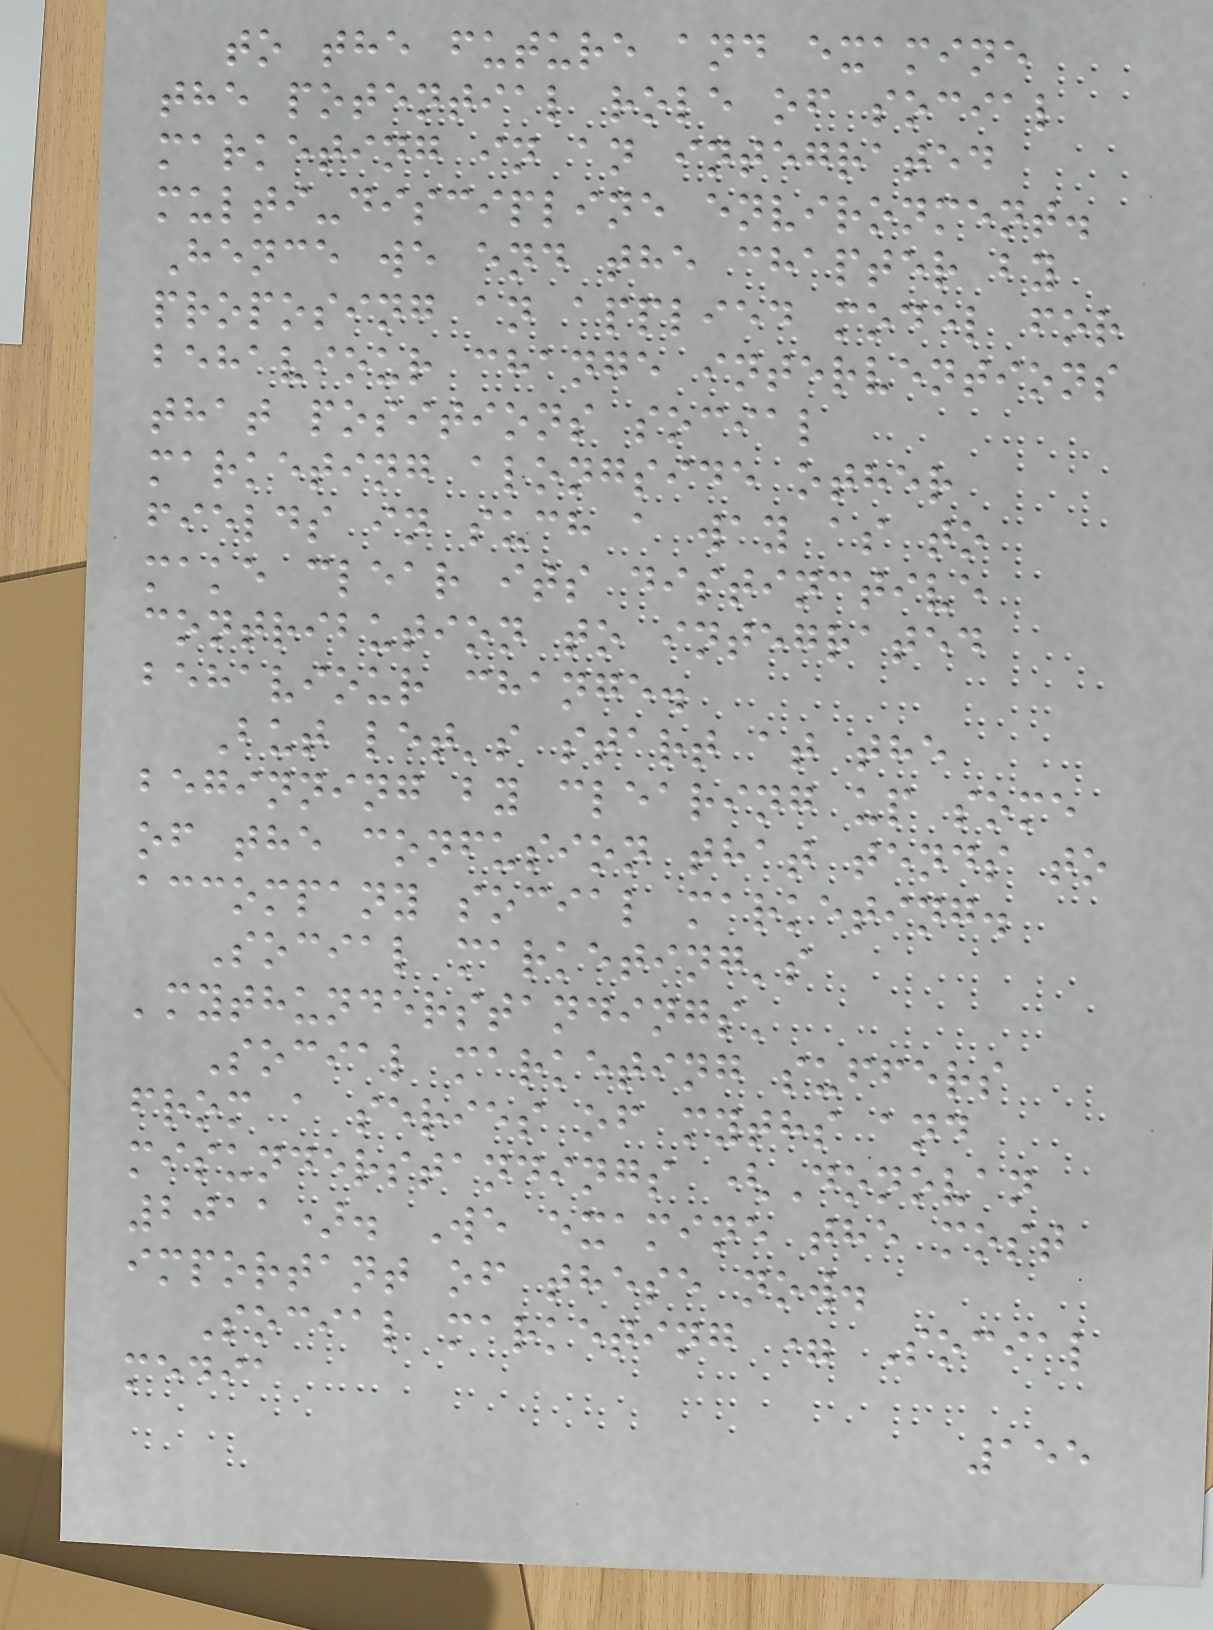to the future and examine
the potential role of social
marketing in an integrated
multi-discipline environment.
Hence we end the chapter by
proposing an applied model for
behaviour change interventions
that positions social
marketing alongside other
fields in such a way as to
make clear its distinctive
contribution to integrated
behaviour change.
But let's start at the
beginning by clearing up some
of the confusion that tends to
accompany social marketing.
Social marketing's
'mythunderstandings'
Social marketing suffers
from a series of myths and
misunderstandings (Donovan
2011). We examine the most
important of these now.
Social marketing = Social
media
155
